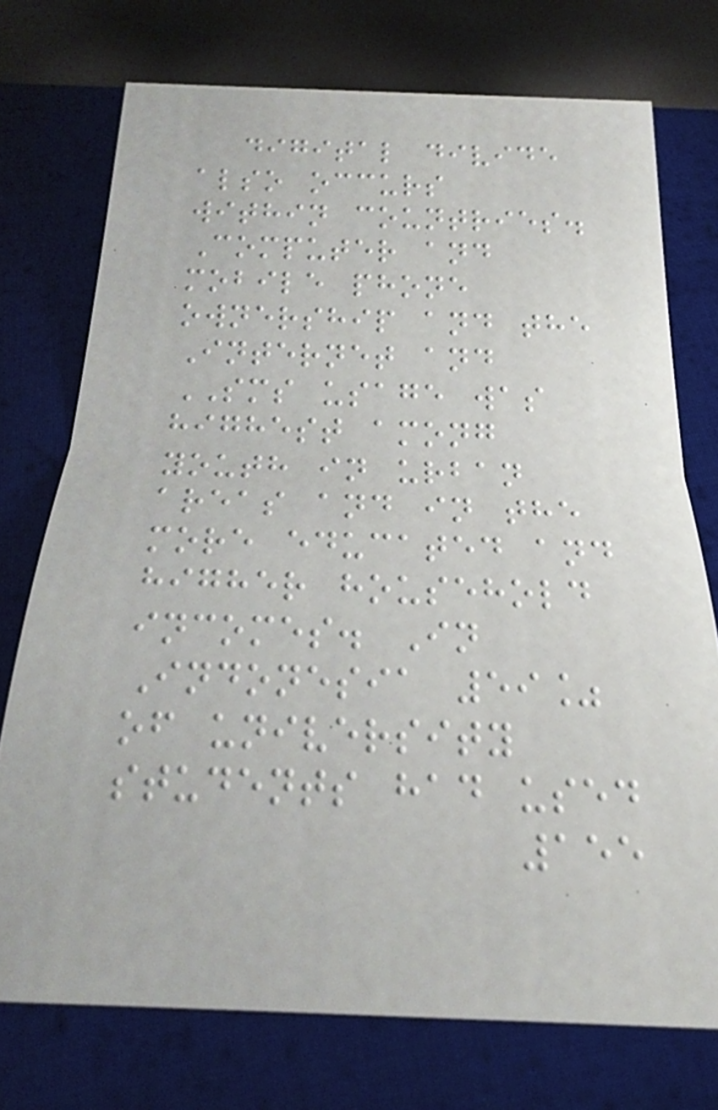digital divide
also occurs
within countries.
Computer and
mobile phone
ownership and the
Internet and
SMS usage was
highest among
youth in urban
areas and in the
more educated and
higher household
incomes. In
Indonesia 59%
of university
students had used
155
